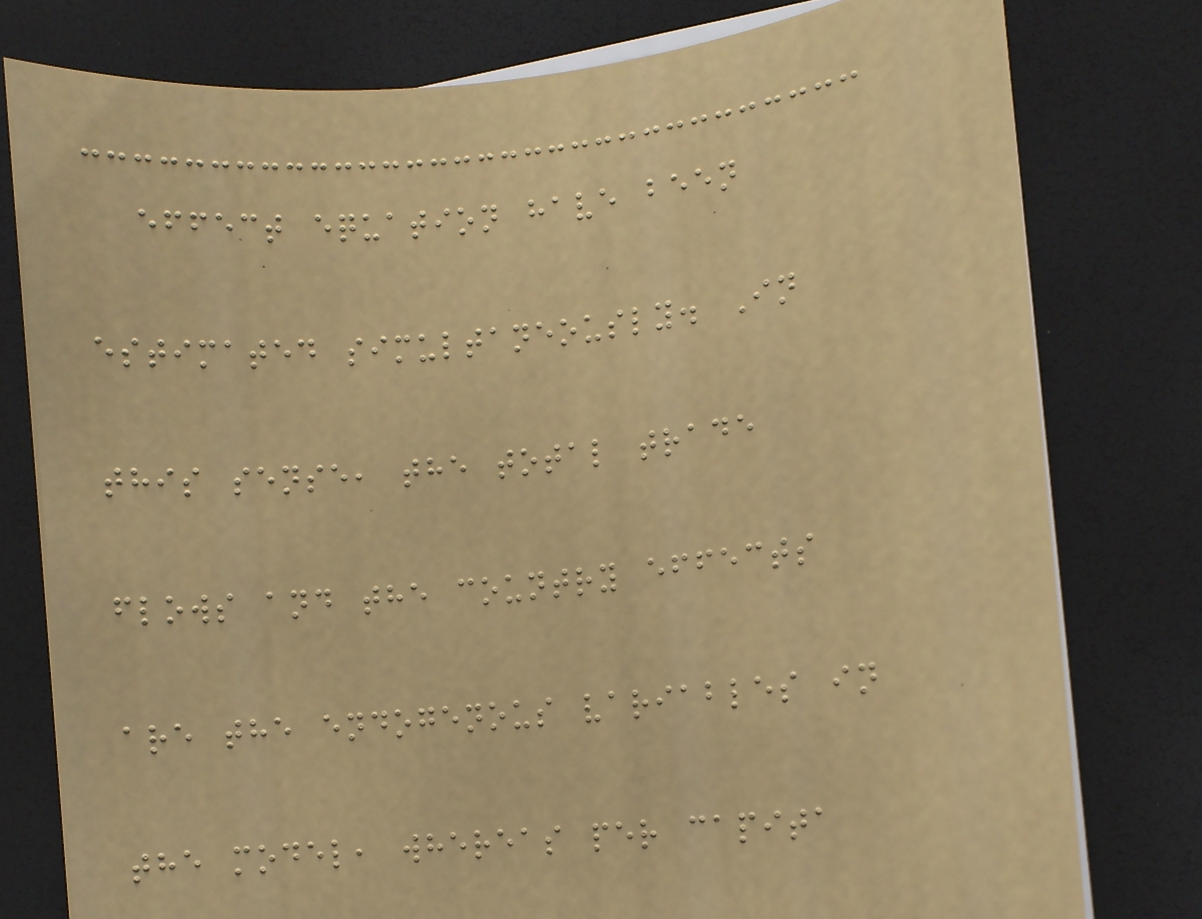effect equation have been
estimated simultaneously. In
this sense, the total trade
flows and the country effects
are the endogenous variables in
the model, whereas per capita
